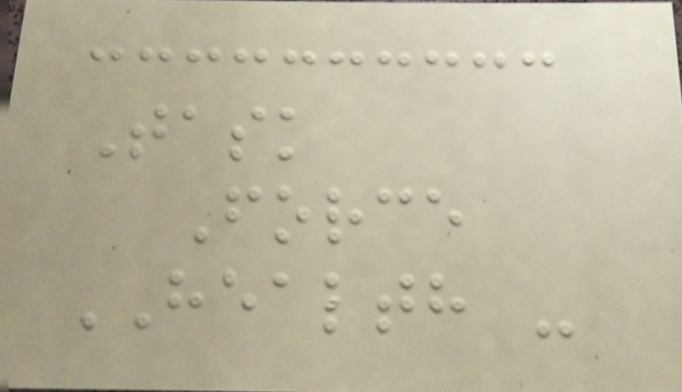Task
Force
HEALTH -
